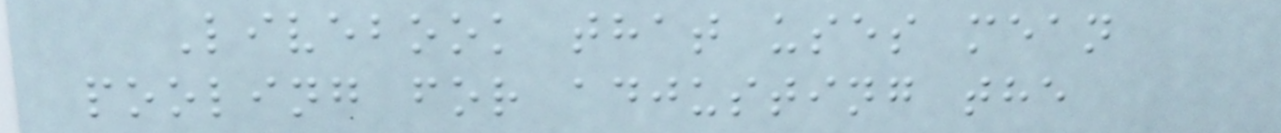Livebook that uses mean
pooling for adjusting the
